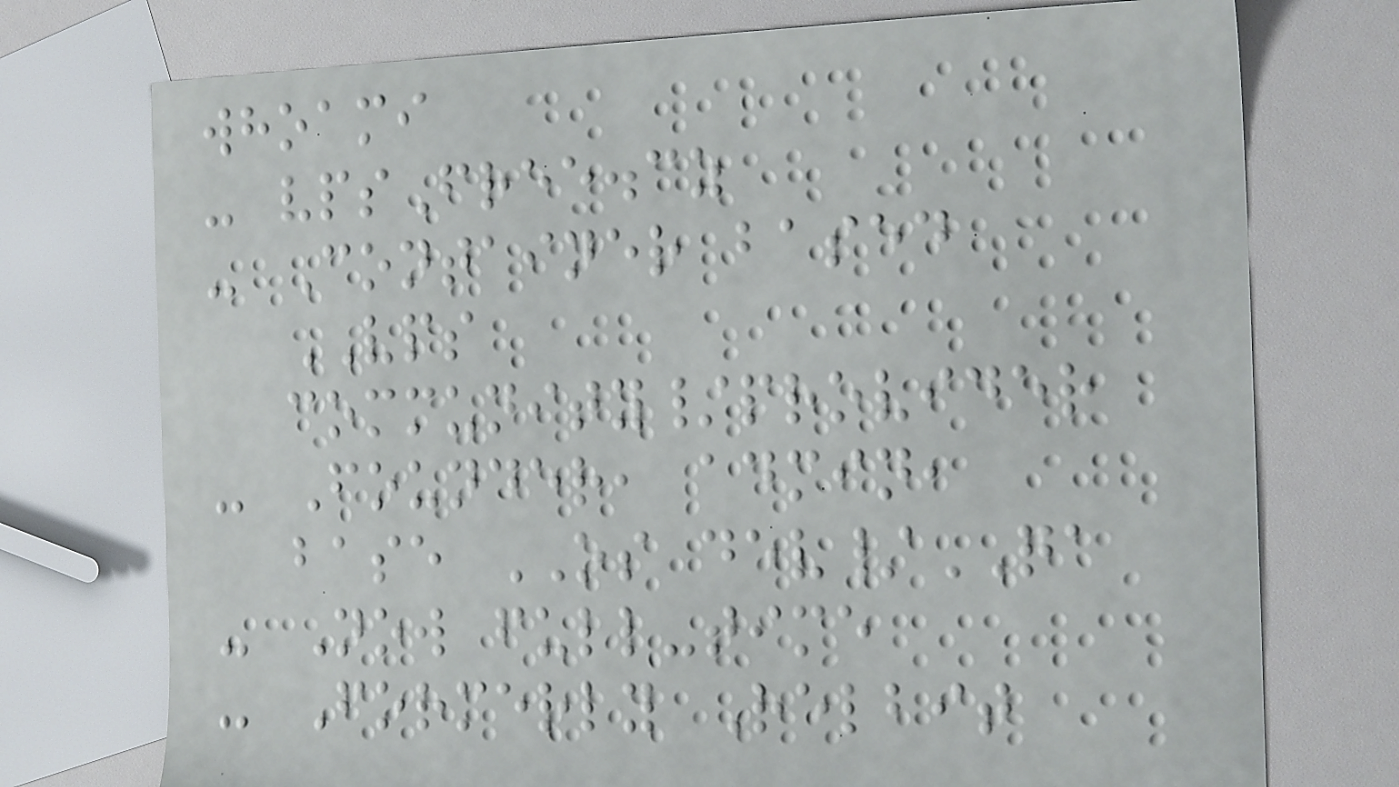whoami
- vpsFree.cz
- Container based
VPS
community/provider
- Founder, admin,
base OS dev/QA
- Now full-time
- Formerly Relbit
